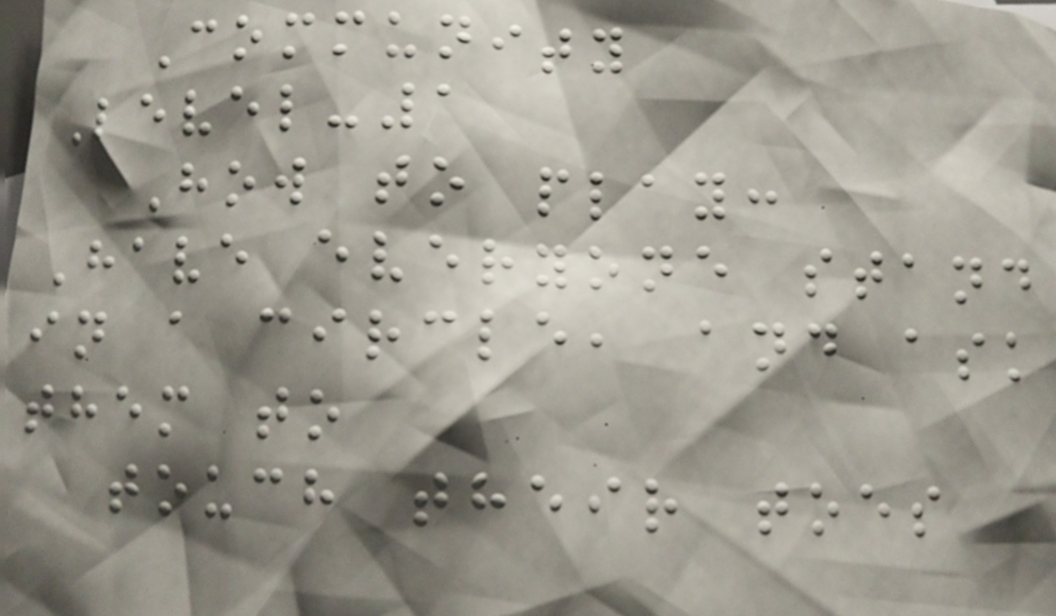Community
Level-1
How to play:
Have everyone stand
in a circle, and ask
them to
touch their toes
